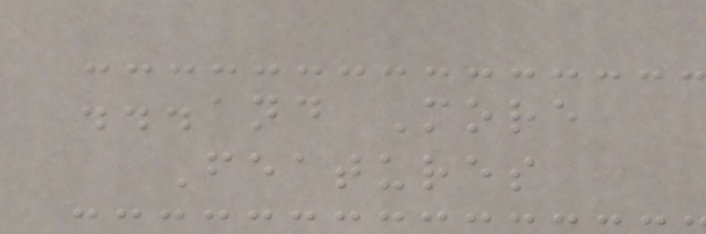...and More
Features
